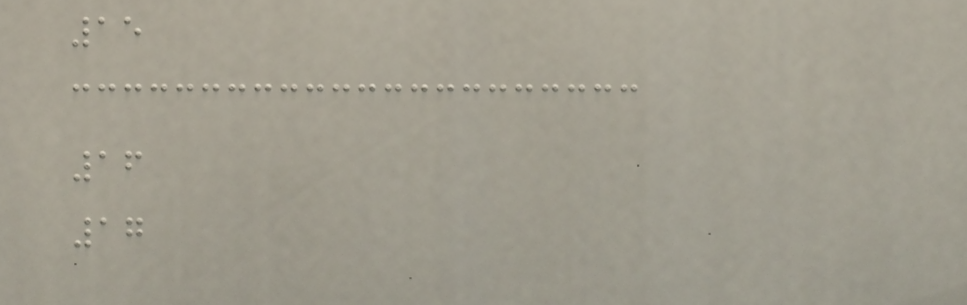15
16
17
